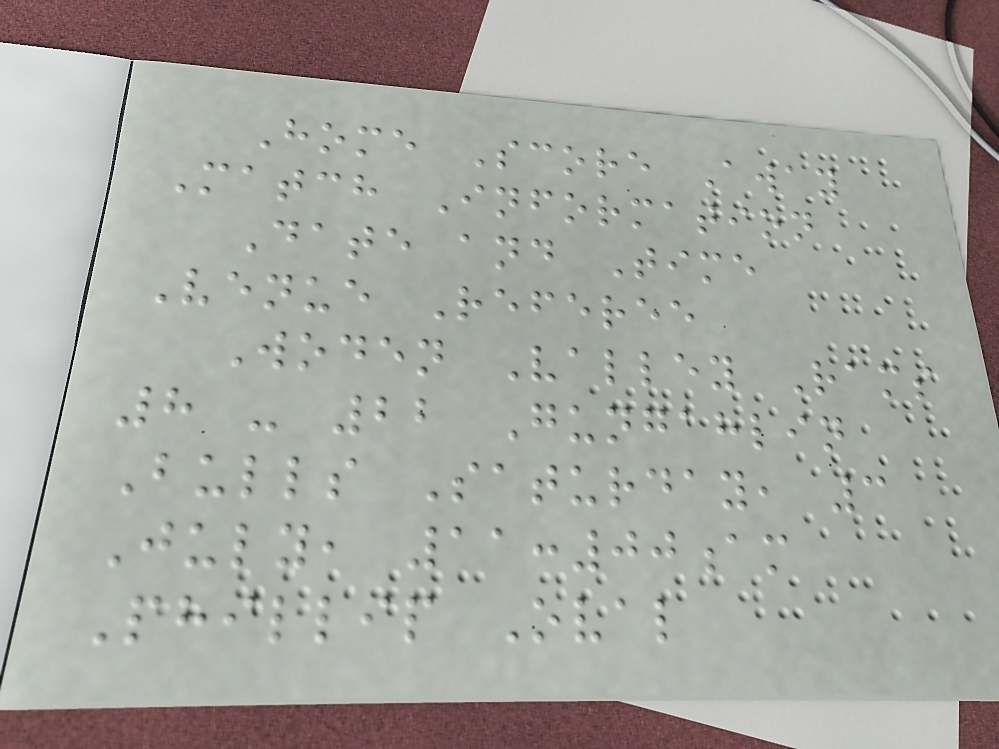Home Score Away
Match Information
Date and Time
Venue Referee
Woden Valley Rams
8 - 22 Gungahlin
Bulls Saturday, 3
July, 11:00am
Phillip Oval
